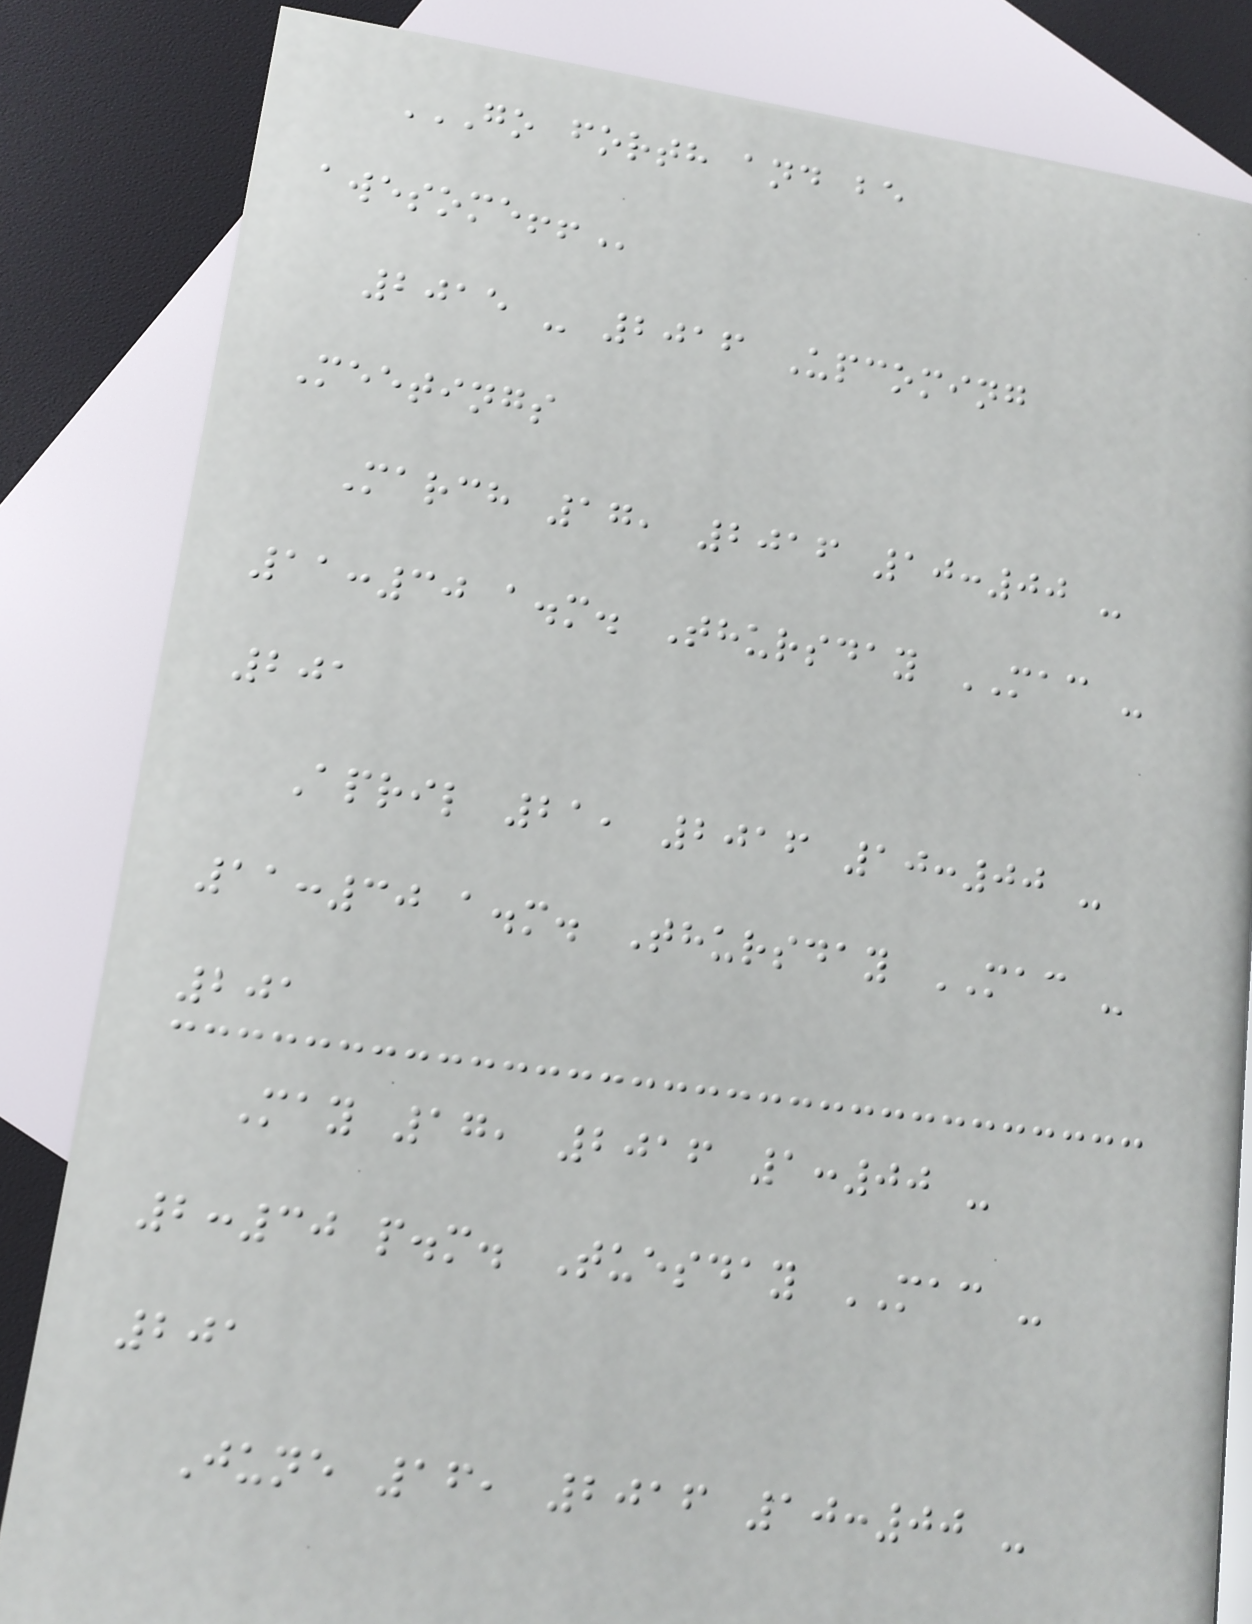GO FORTH AND BE
AWESOME!!
2015 - 2016 Upcoming
Meetings
March 17, 2016 10:00 -
11:30 a.m. Thursday MAC -
201
April 21, 2016 10:00 -
11:30 a.m. Thursday MAC -
201
May 17, 2016 1:00 -
2:30 p.m. Tuesday MAC -
201
June 16, 2016 10:00 -
